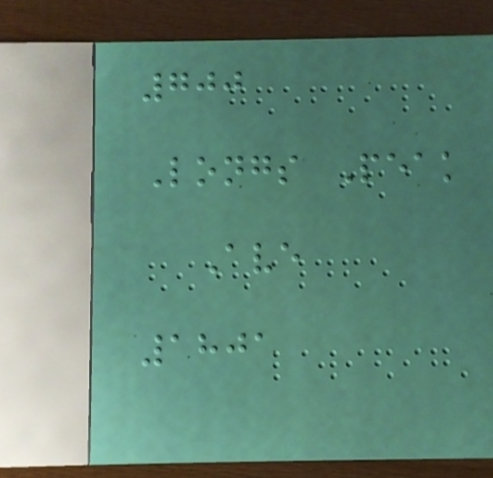700
Longs Peak
Ave
1801
